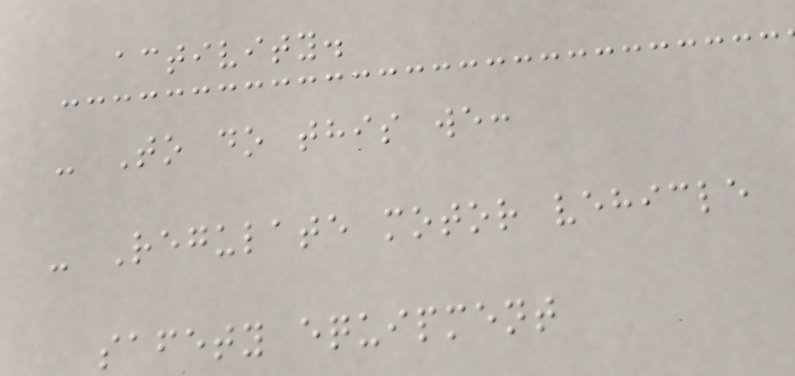activity.
- To do this we:
- Regulate motor vehicle
safety equipment
